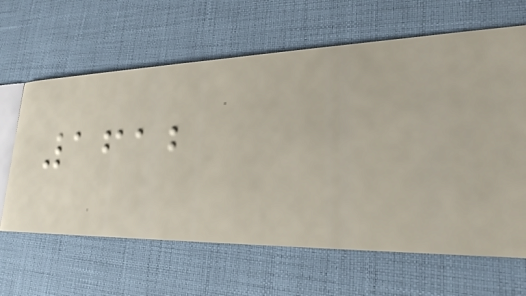1612
